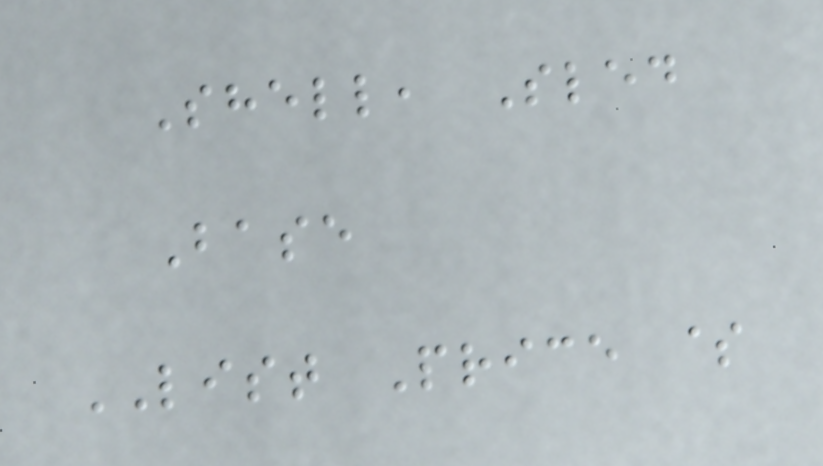Shell, Sled
Base
LIST Price $
